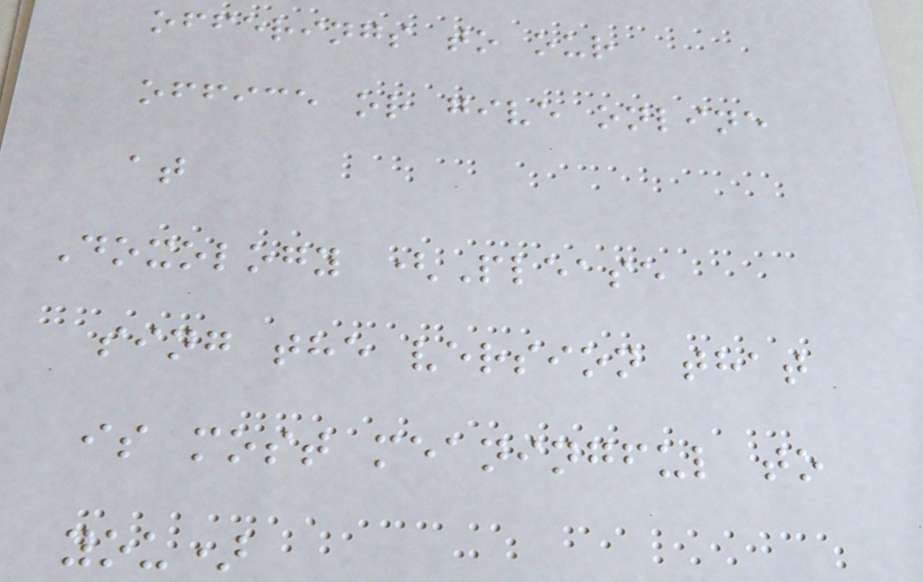offerings to our
office or give online
at
Doxology (Please
sing the version that
is most meaningful to
you)
